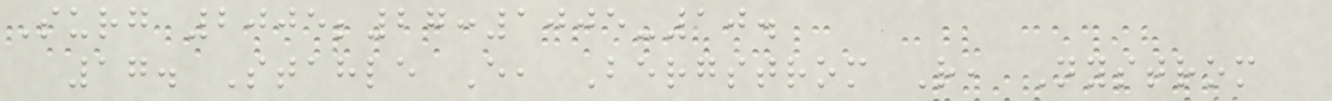Surg 2005;27:1005-10.
17. Stahle E, Bergstrom R, Nystrom
